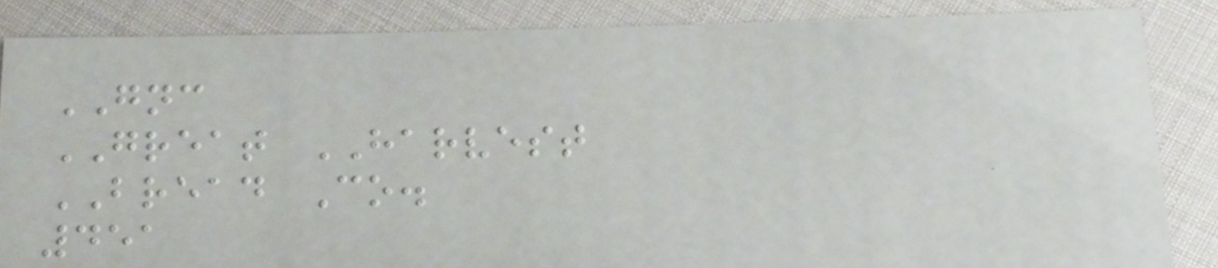GNC
GREAT HARVEST
BREAD Co.
451
